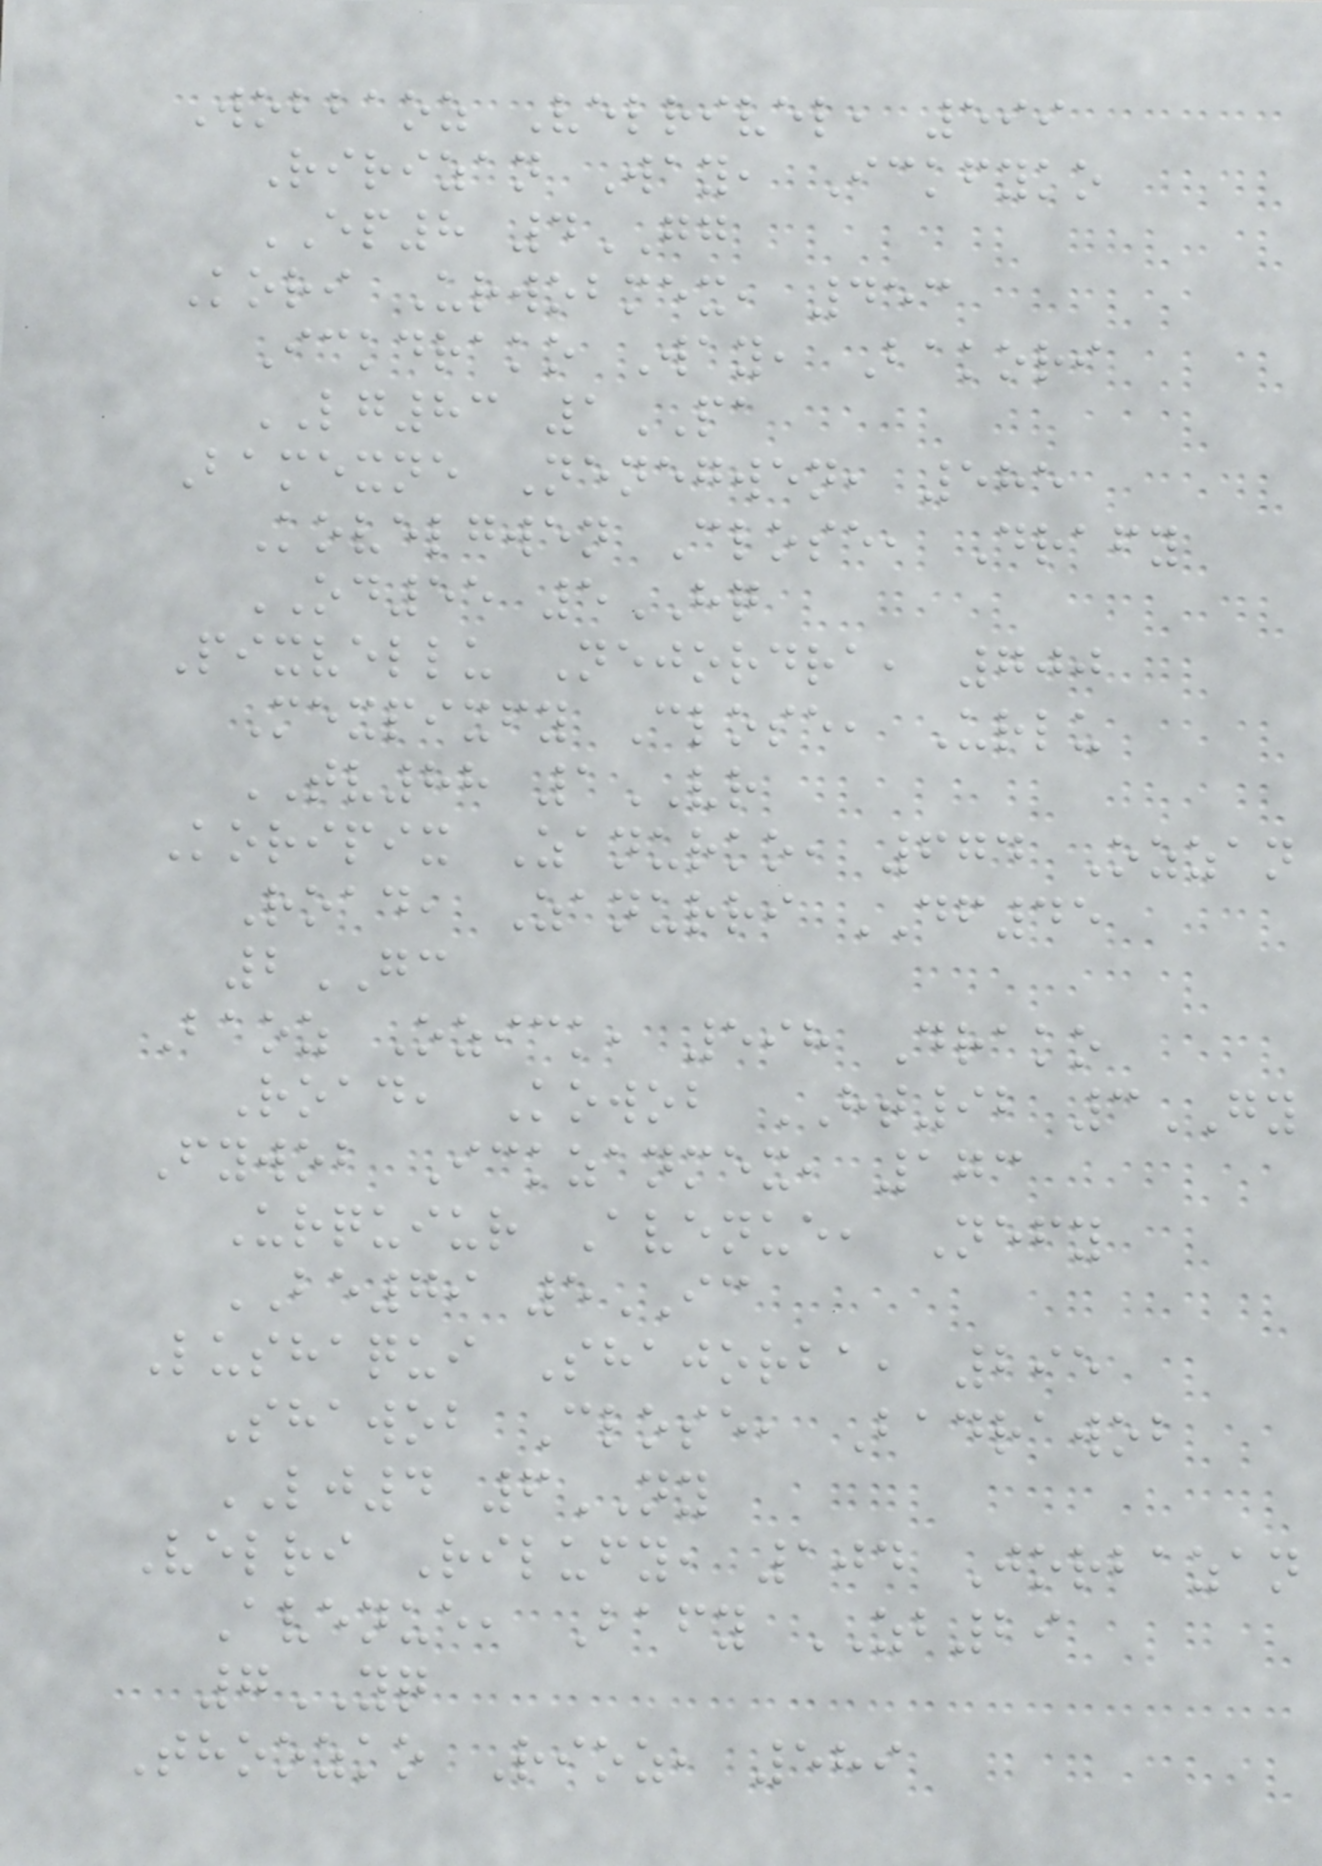Wobbaoz Velrivel, 599
Ririzan Way, Ickfyko
EP8 4GG
Kori Urwobmex, 453
Ickdrako Way, Bakori
LG83 1PA
Bamexne Nenegwen, 585
Kovelgwen Close, Drafy
OD55 5HQ
Pixvellu Nejordra, 700
Mexpixfy Close, Urlu
TV88 1VR
Koripix Zanurko, 674 Ozzan
Road, Zanurri DF45
2GC
Baoz Ozick, 598 Drako
Road, Kowob HT92 3GY
Fywob Ickzanmex, 173
Urquiur Avenue, Nefy
BE79 5IC
Lushaqui Shajorba, 295
Shawob Close, Badrawob
LJ4 6NY
Velri Rilufy, 104 Jorbazan
Avenue, Bafy ZB29
7YQ
Thoozko Rioz, 589
